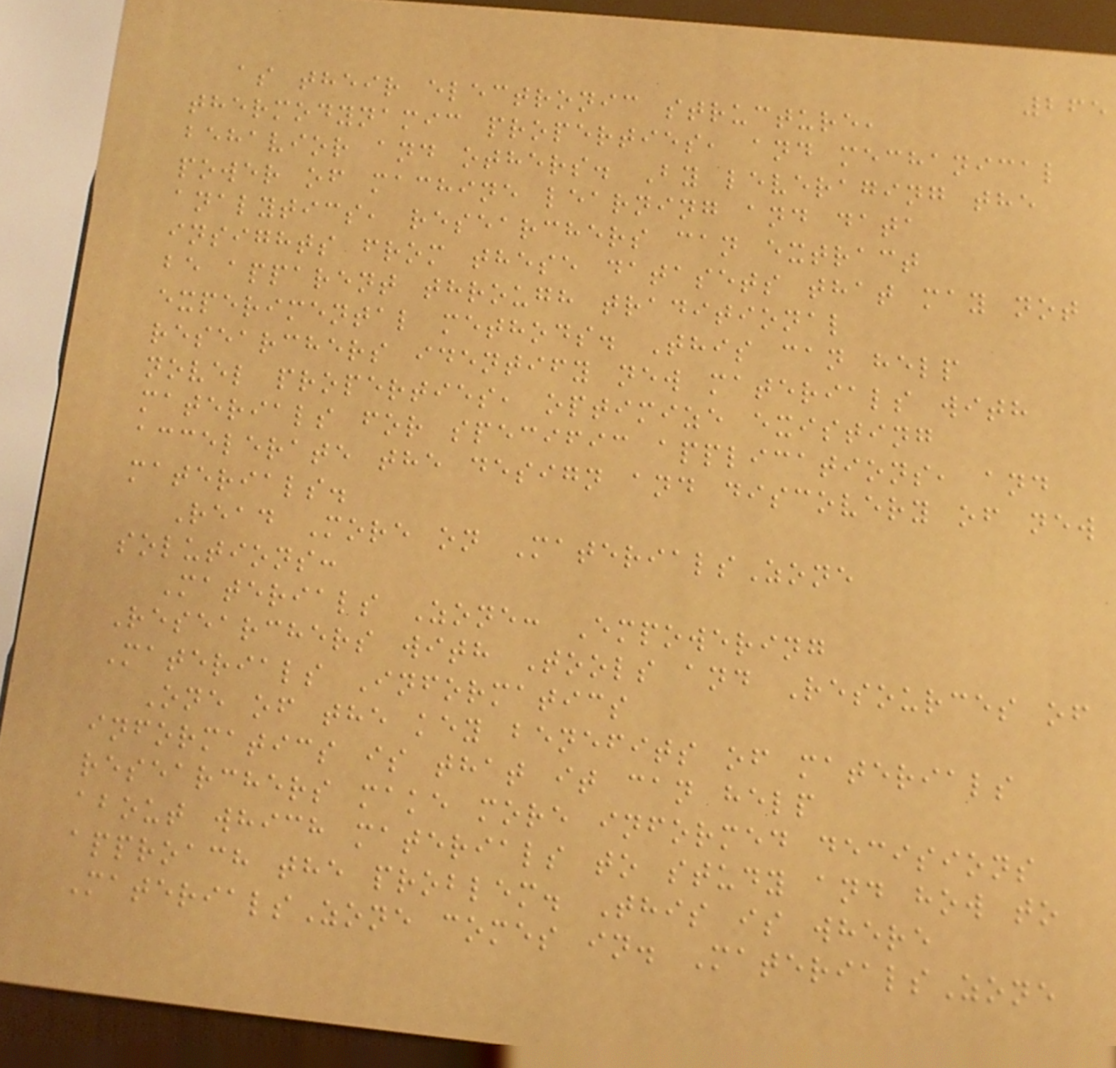265
as their electronic structure,
thermodynamic properties, and mechanical
behavior and others. By leveraging the
power of machine learning and data
analytics, researchers can extract
insights from these datasets that may not
be apparent through traditional
experimental methods. This can help
researchers identify new materials with
novel properties, optimize existing
materials for specific applications, and
accelerate the design and discovery of new
materials.
Read More on MaterialsZone
solutions:
Materials Zone: Empowering
Researchers with Tools and Resources of
Materials Informatics
One of the key benefits of materials
informatics is that it can help
researchers make more informed decisions
about which materials to study and how to
approach the problem. This is where
MaterialsZone comes in. MaterialsZone
